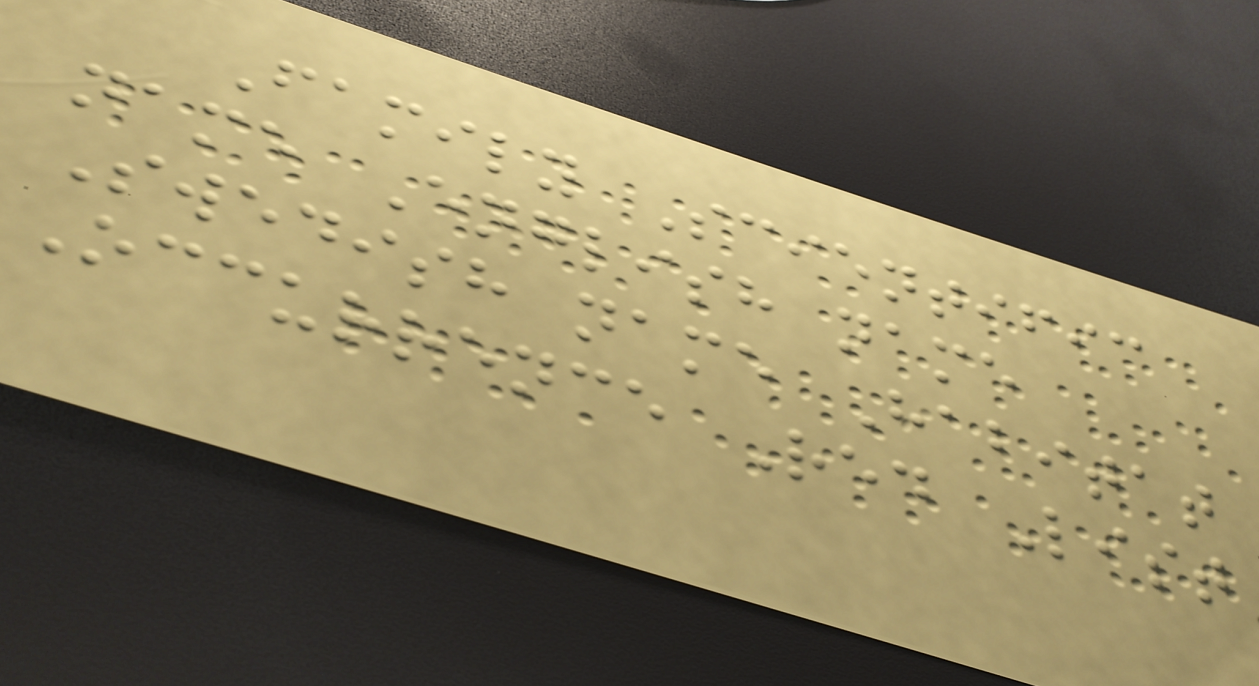Family Scientific
name English name
Swedish name Habitat
Occurrence Red List
